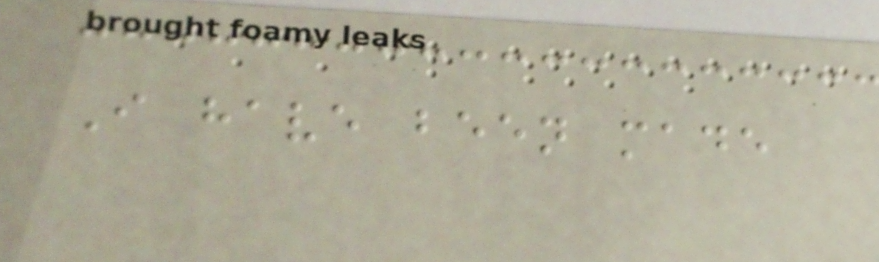I have been made
